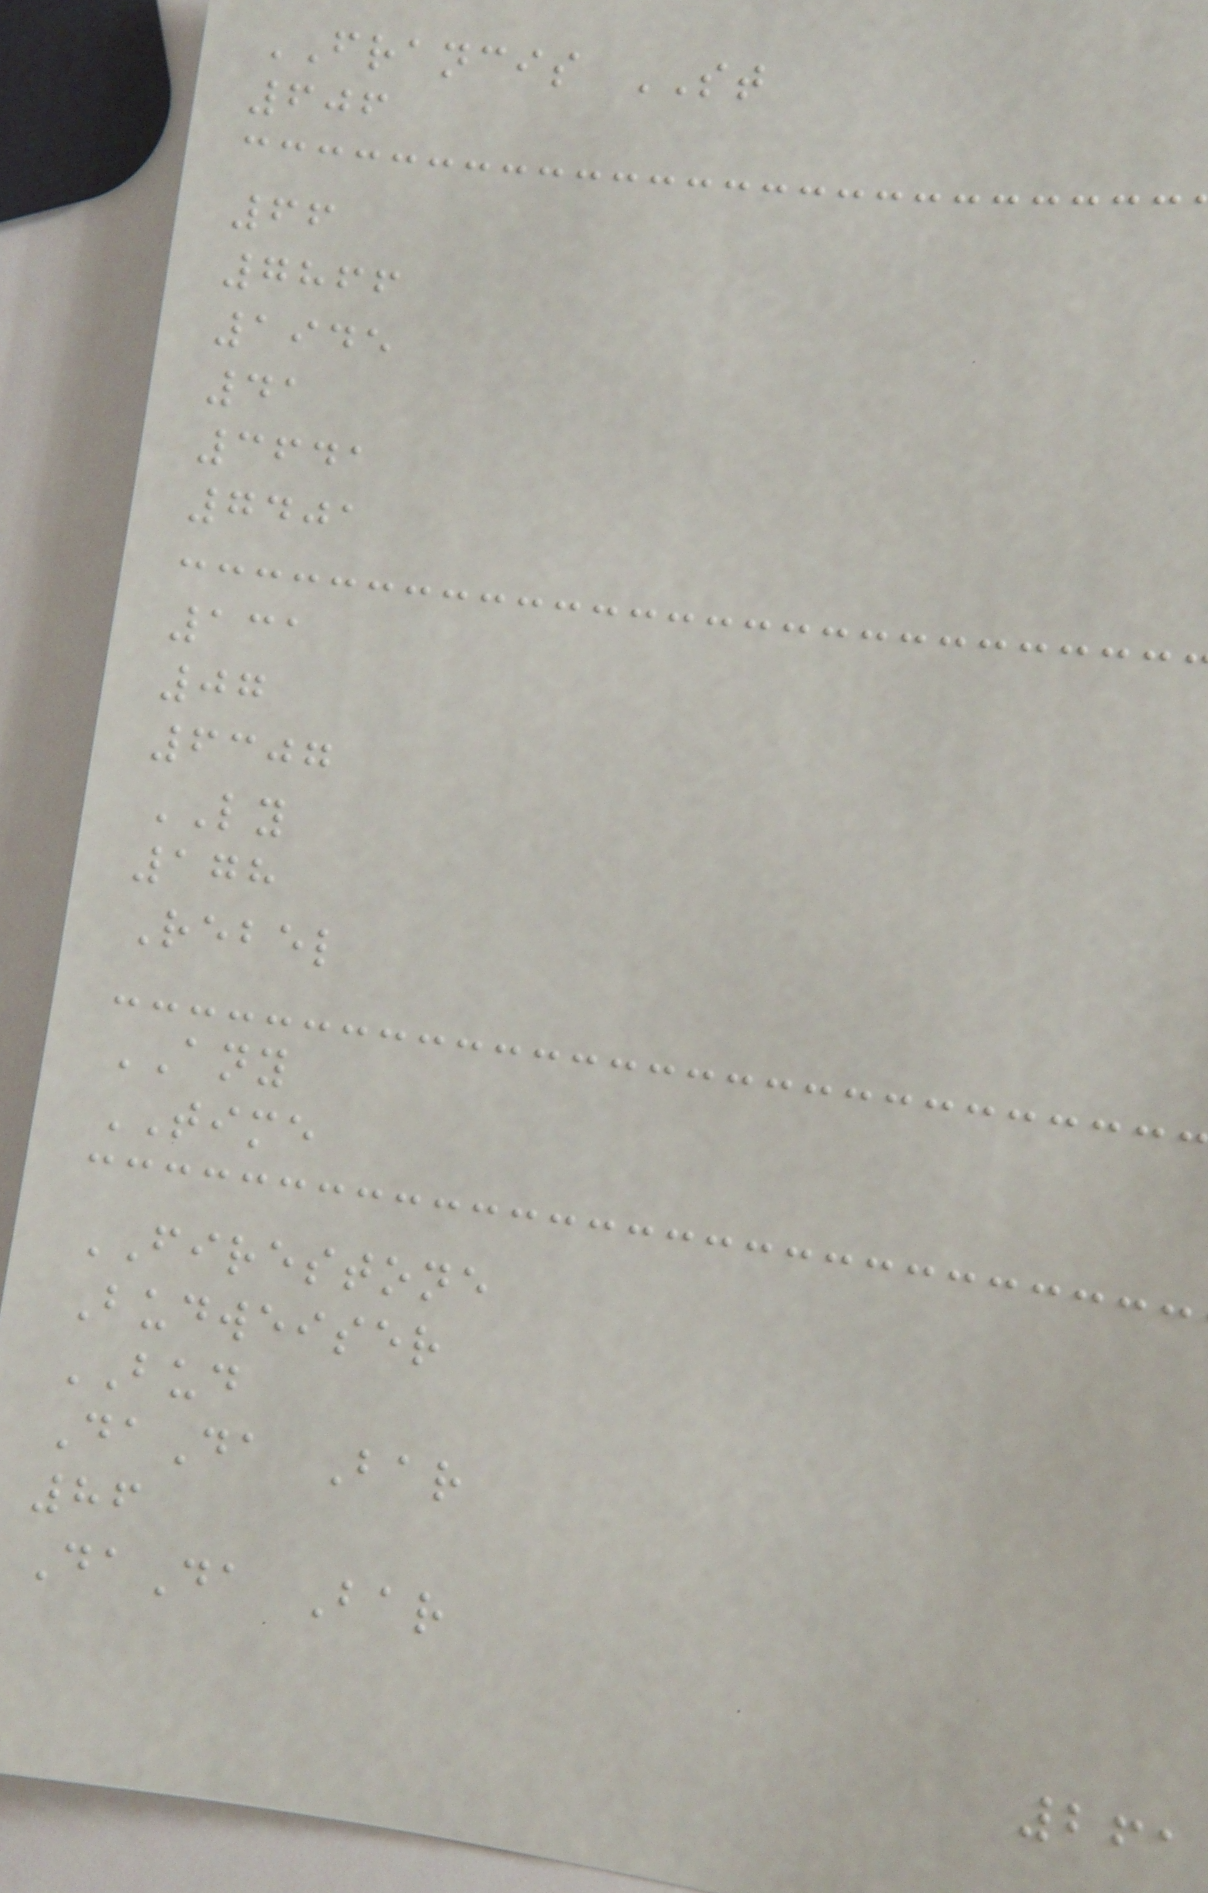FRANCIS ST
606
66
7866
1945
41
3641
7401
131
07
6307
LY
178
Rebel
ANY
TIME
FIRESTONE
Budweiser
BUD
DaDa Bar
86
DaDa Bar
261
